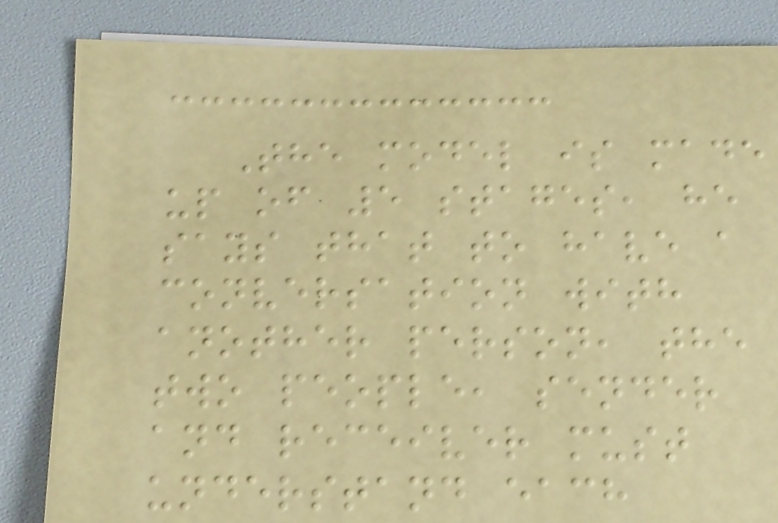The model is made
up of 5 stages, he
says that to have a
conversation with
another person, the
two people, sender
and receiver must
understand each
